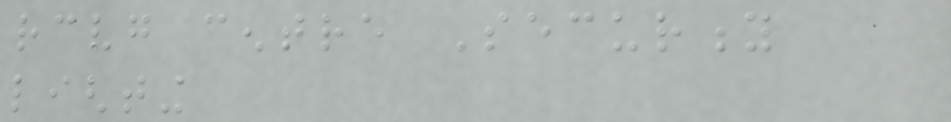receiving centre Security
lighting
